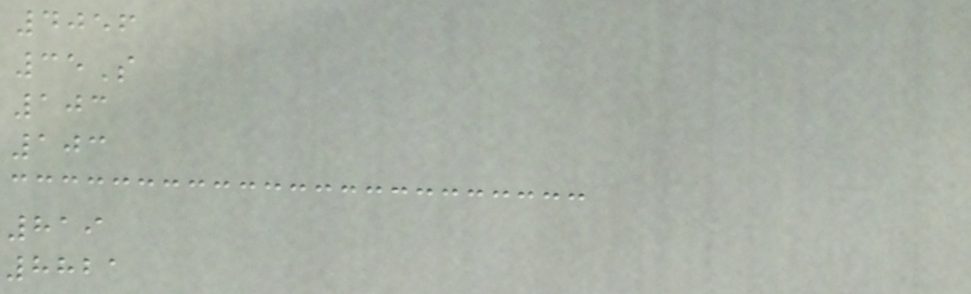4056
35S
103
103
819
8821
